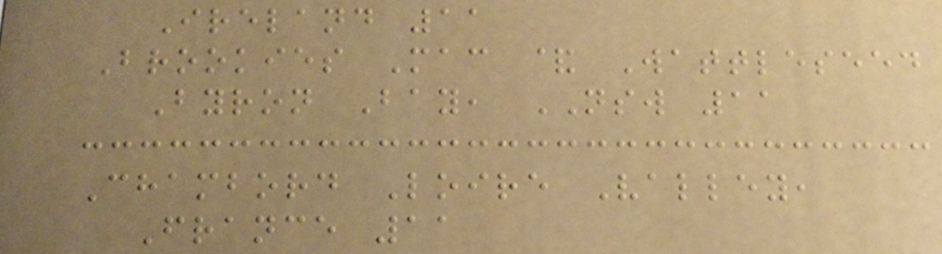Ireland 11
Brookies Mac & Wattleseed
Byron Bay, NSW 11
Chambord Loire Valley,
France 11
